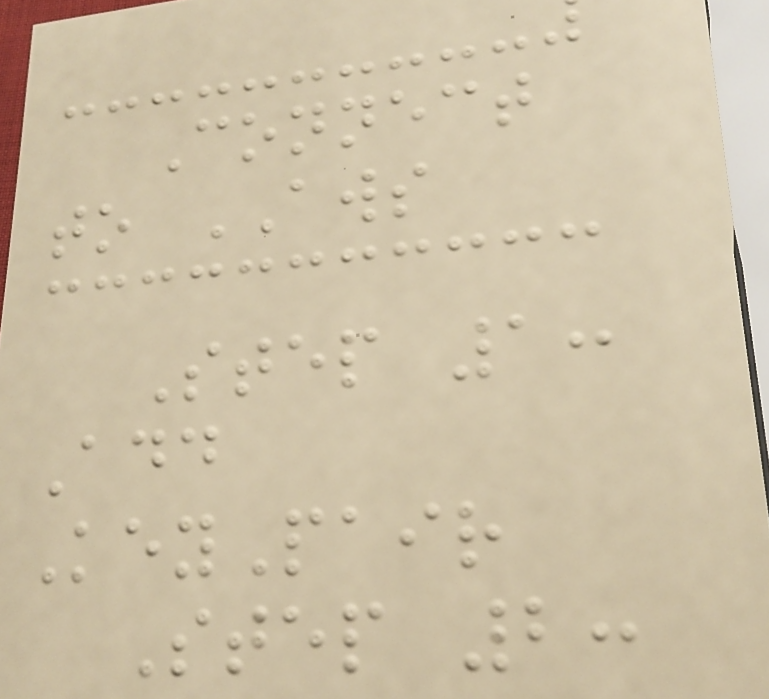Connect
to AWS
Step 1:
Add
KeyPair
Step 2:
